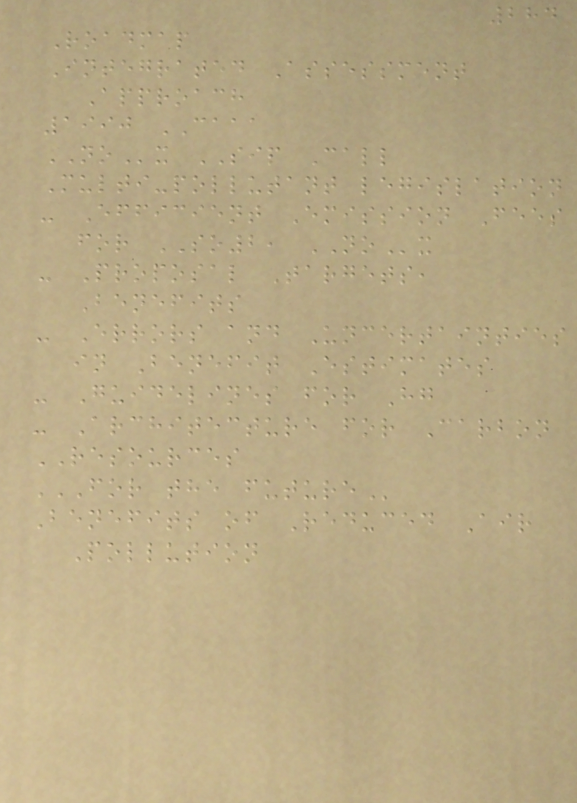284
Roadmap
Integrated Assessment
Approach
1990 CAAA
NOx SIP Call
Multi-pollutant legislation
- Efficient Emission Fees
for SO2, NOx
- Proposal Targets,
Benefits
- Errors and Uncertainties
in Benefit Estimates
- Guidelines for Hg
- Architecture for Carbon
RESOURCES
FOR THE FUTURE
Benefits of Reduced Air
Pollution
